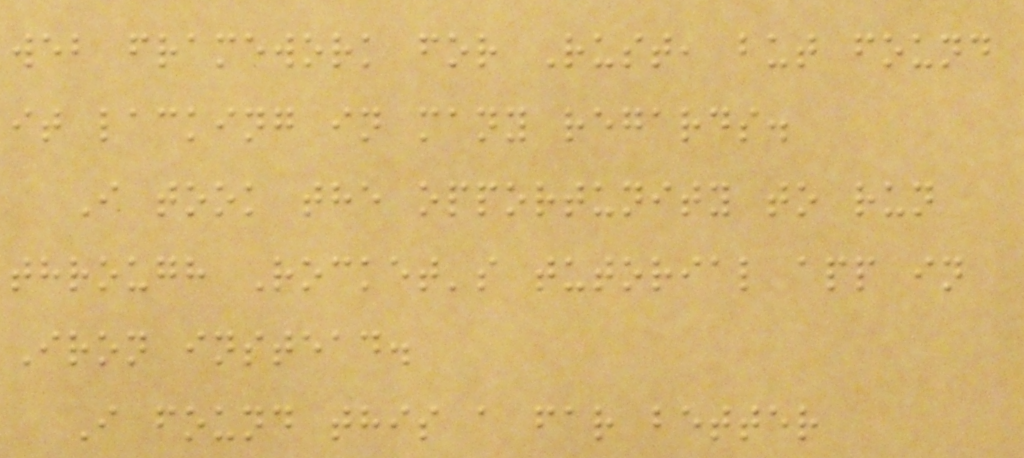web framework for Rust, but found
it lacking in many regards.
I took the opportunity to run
through Rocket's tutorial app in
Iron instead.
I found this a far better
